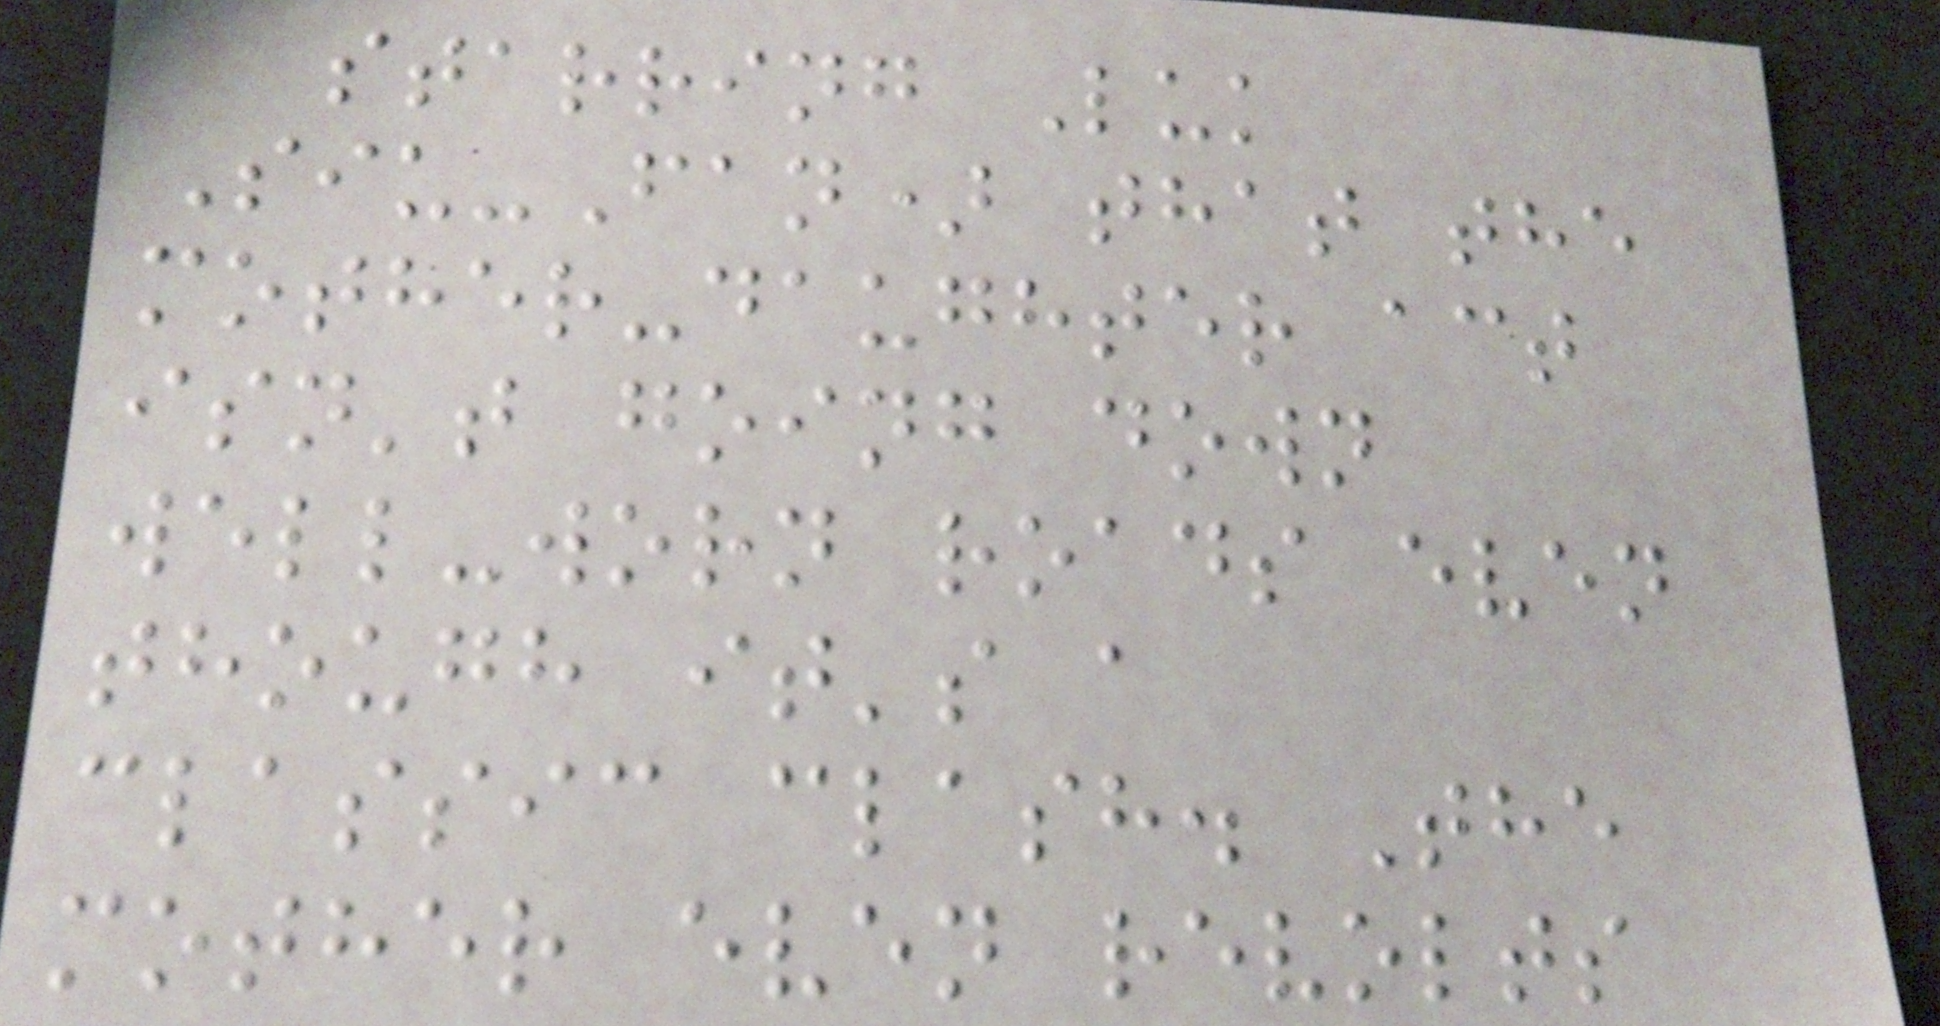starring Luk
Siu-Fan) that the
mother-daughter act
isn't going down
well-worn roads even
though it's a
classic clash. The
mother even revolts
